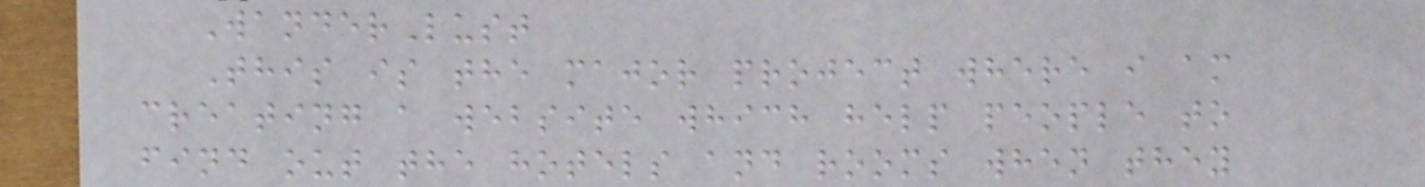WanderLust
This is the major project where i am
creating a website which help people to
find out the hotels and rooms when they
